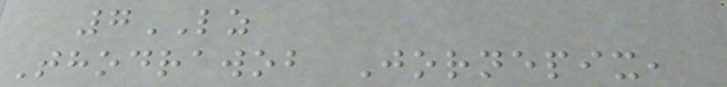7LZ
Thodrawob Jornepix,
